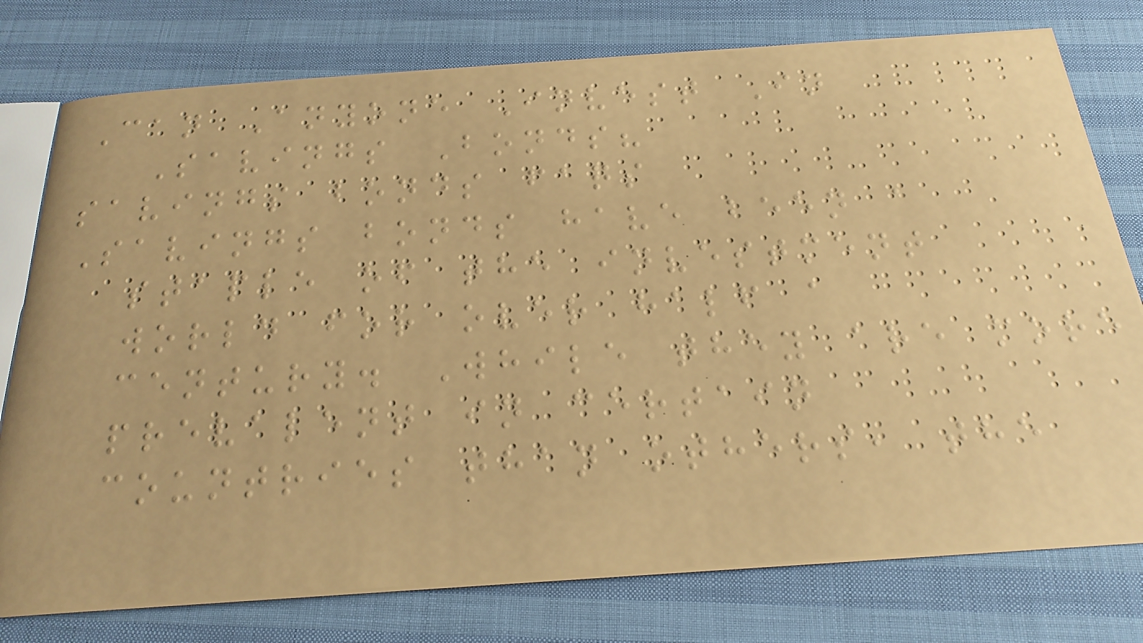Can Anyone Invest In
Savings Bonds?
savings bonds faqs
Savings bonds have been a
staple of the investment
world for over half a
century. While they are more
prevalent in certain
countries than others, the
